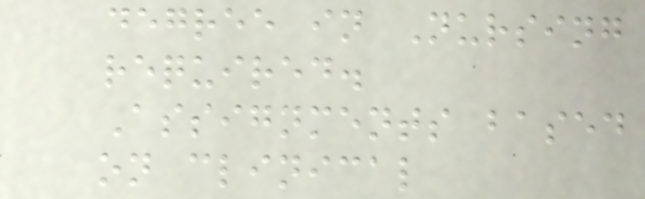degree in Nursing
required.
Assignments based
on clinical
